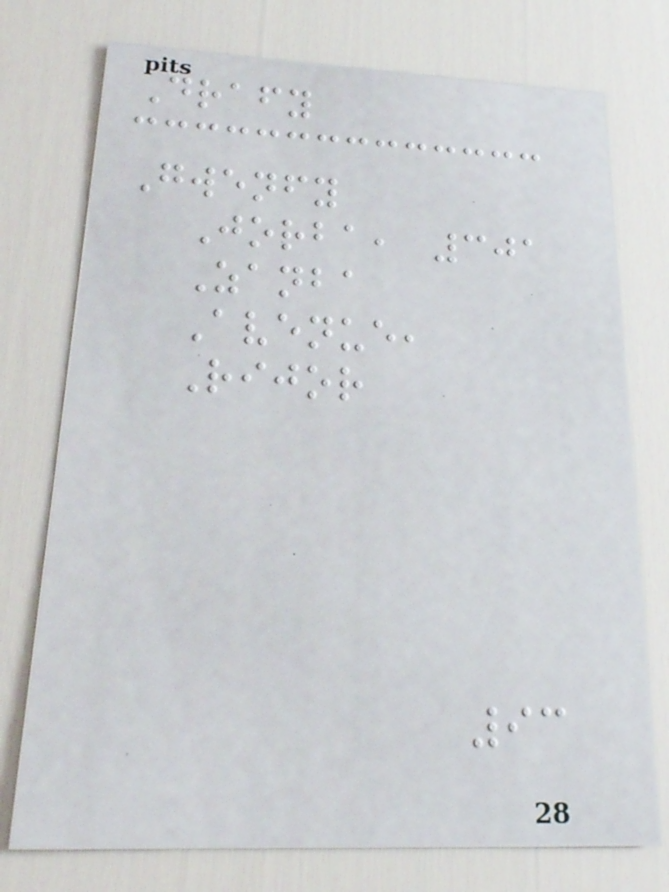Drafy
Gwenfy
Jorba, 301
Zanba
Avenue,
Rijor
93
